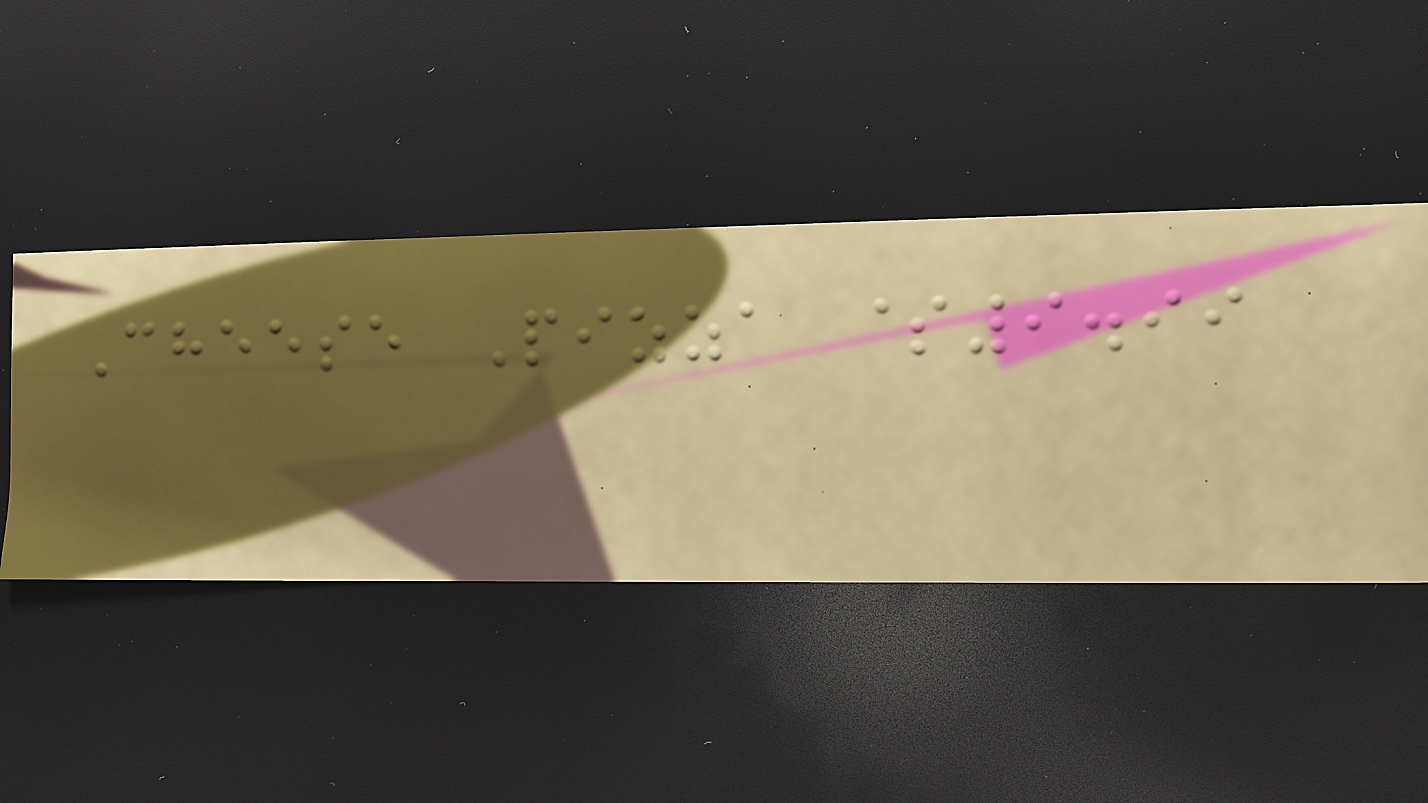Cheese Pizza $9.99
